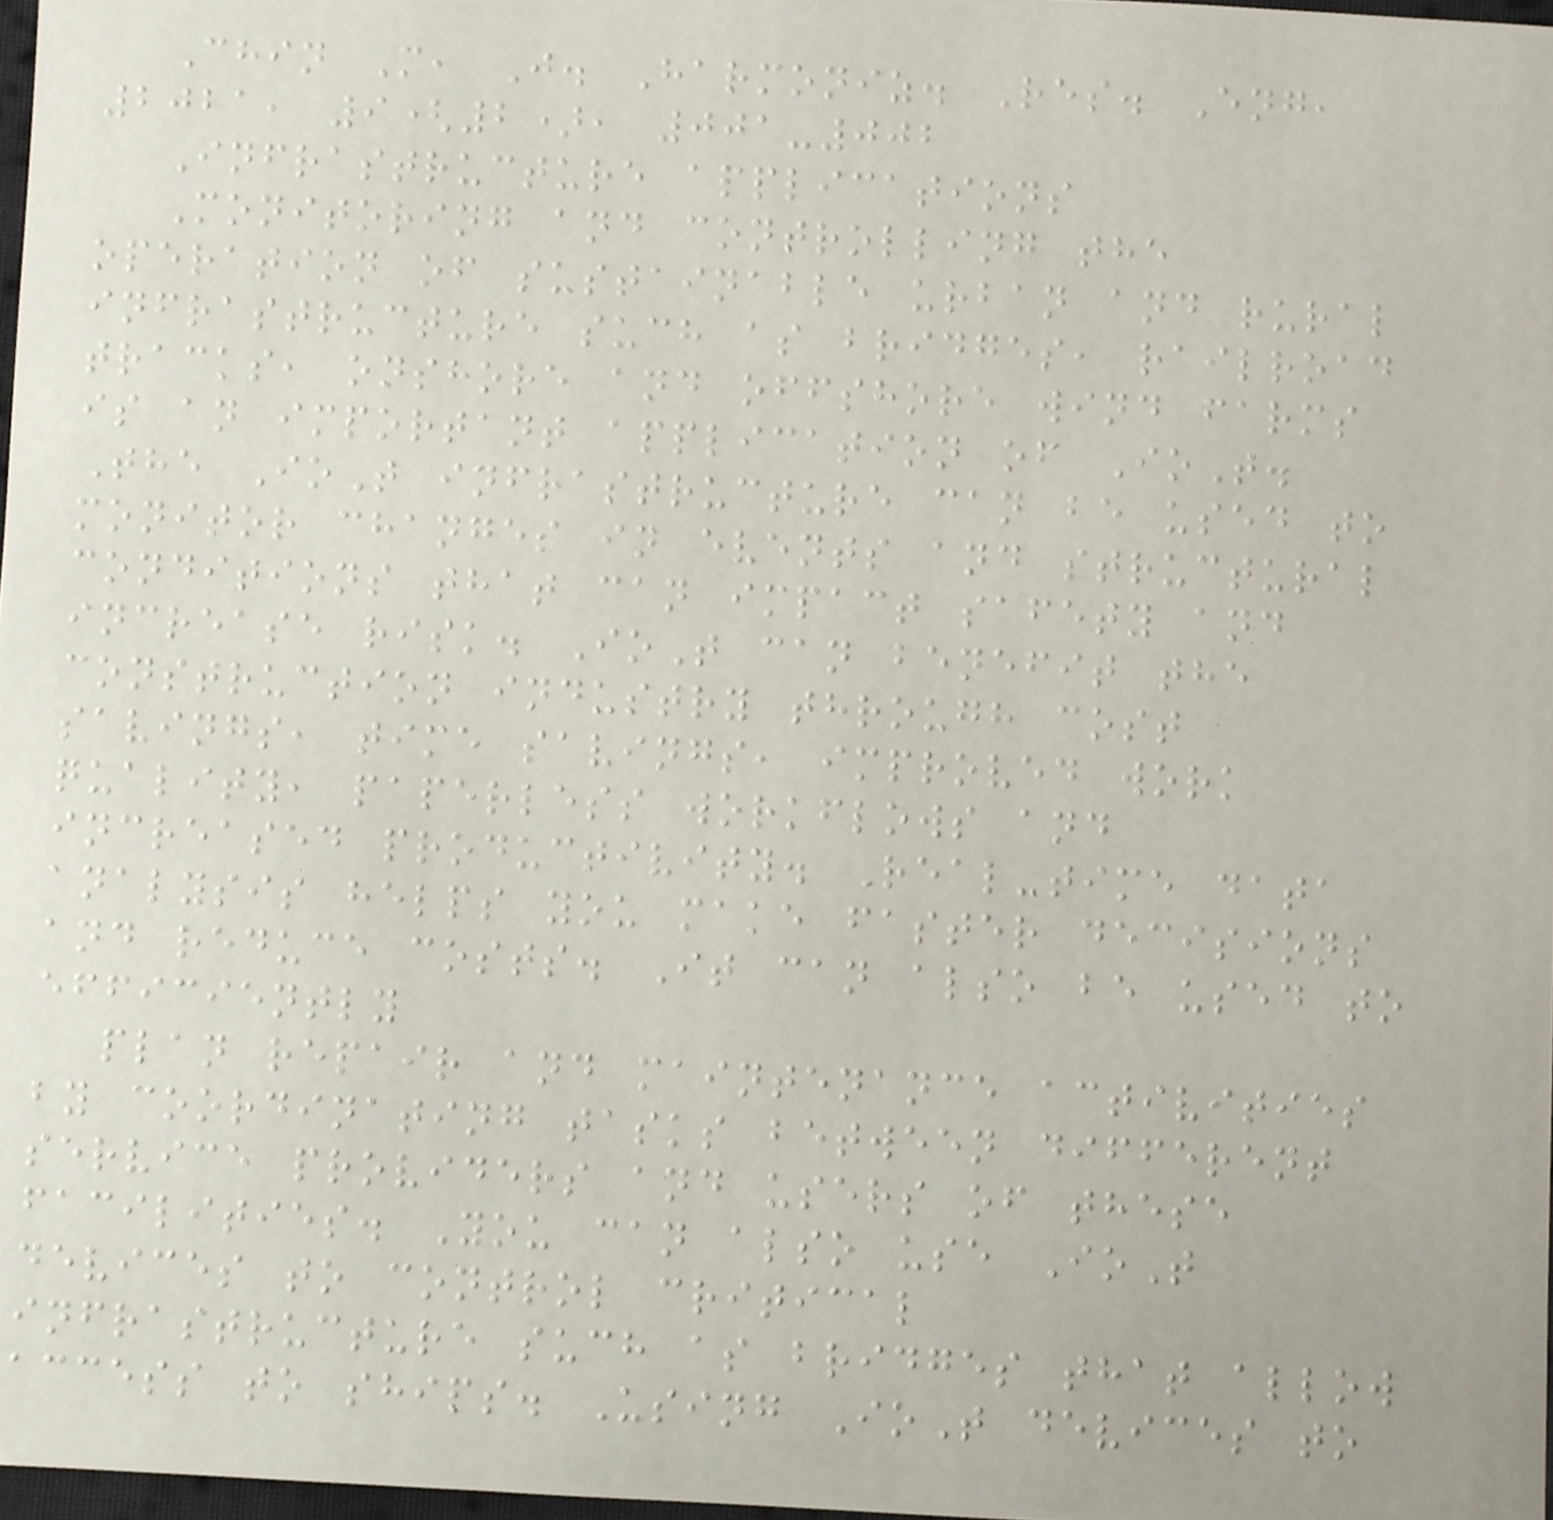Chin M, J. Harmoniz. Res. Eng,
2021, 9(2), 001-002
Infrastructure applications
Monitoring and controlling the
operation of sustainable urban and rural
infrastructure such as bridges, railroad
tracks, onshore and offshore wind farms
is an important application of IoT.
The IoT infrastructure can be used to
monitor changes in events and structural
conditions that can impact safety and
increase risk. IoT can benefit the
construction industry through cost
savings, time savings, improved work
quality, paperless workflows and
increased productivity. Real-time data
analysis helps you make faster decisions
and reduce costs. It can also be used to
efficiently
plan repair and maintenance activities
by coordinating tasks between different
service providers and users of these
facilities. You can also use IoT
devices to control critical
infrastructure such as bridges that allow
access to ships. Using IoT devices to
